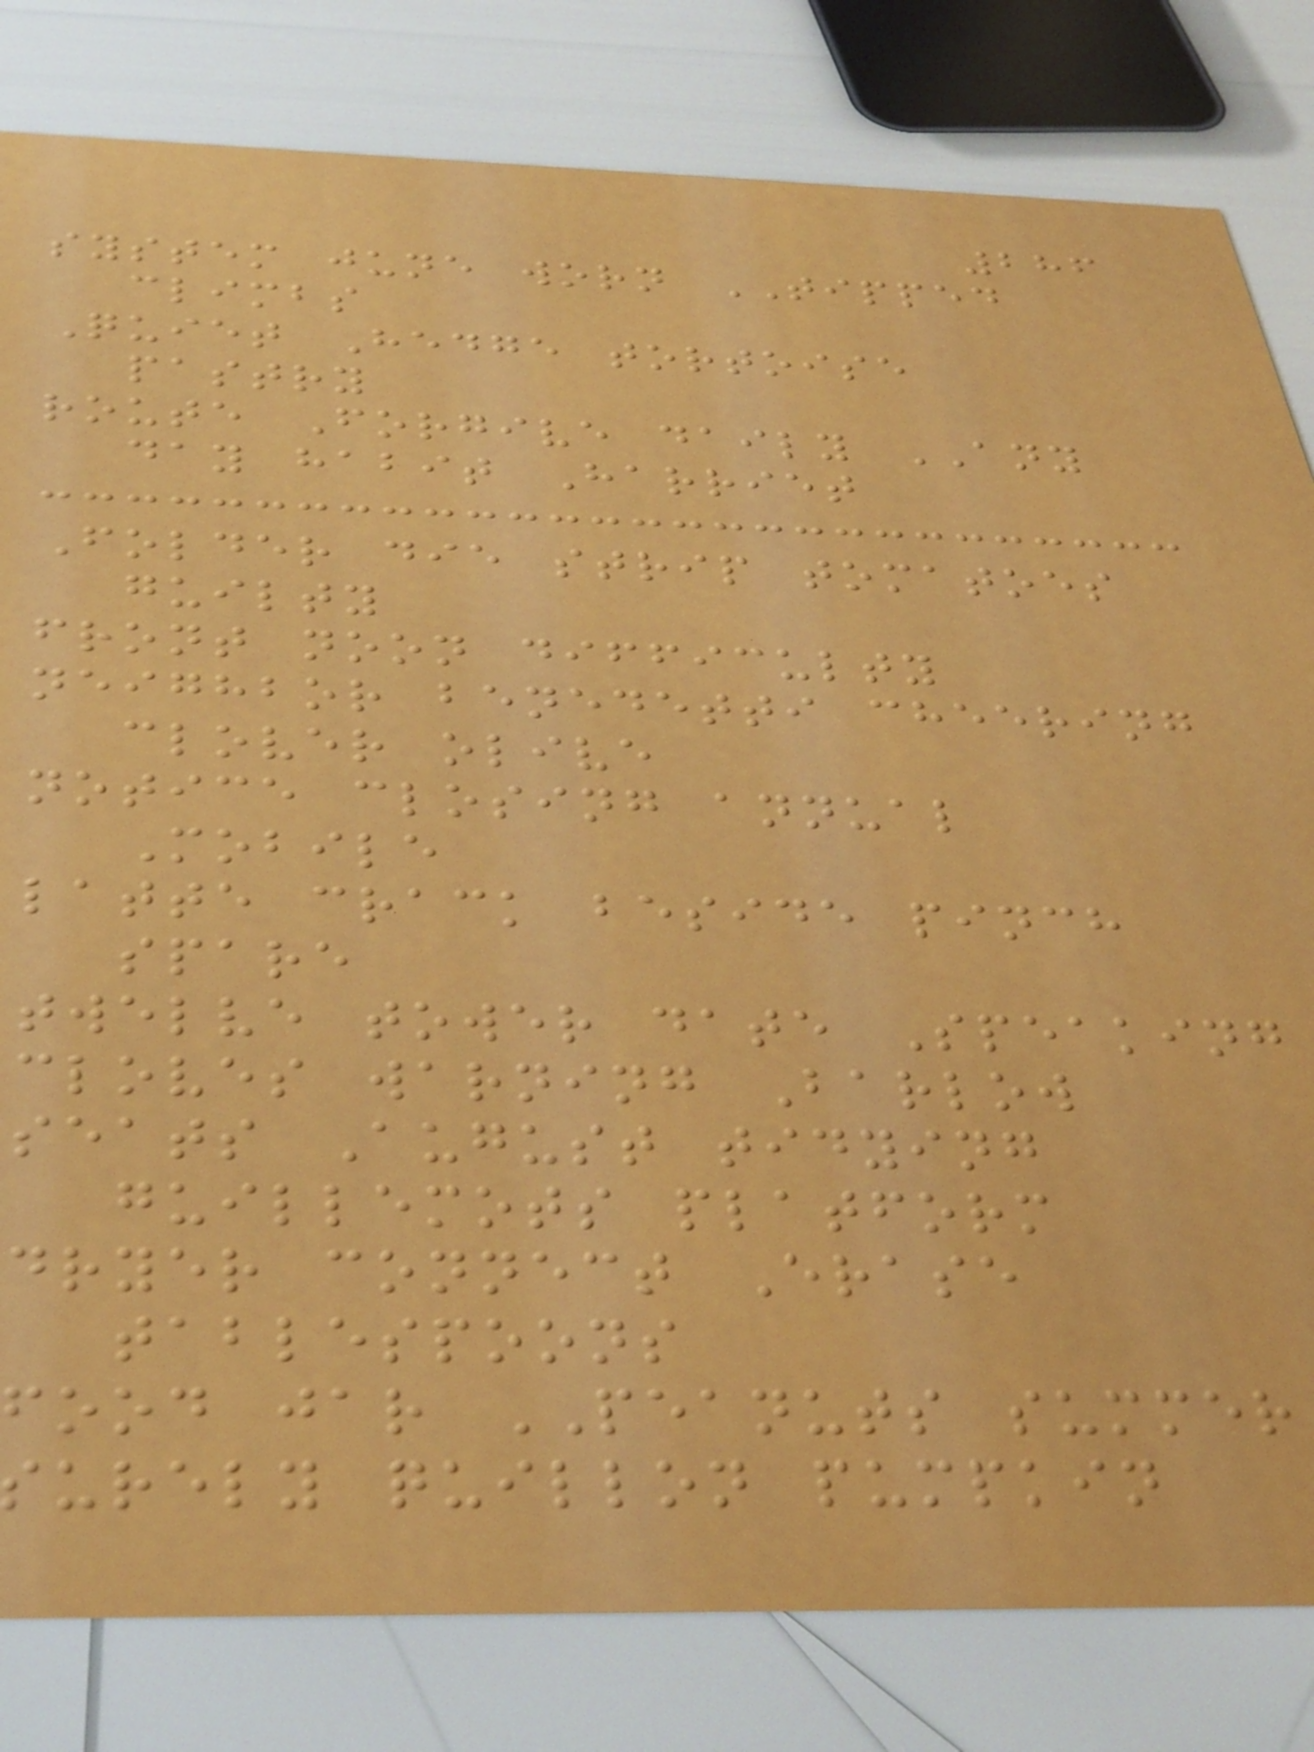286
system june worn TIPPED
climbs
Quiet Hedge tortoise
pastry
route Forgive daily ANY
day habit Harriet
Folder die strip tomatoes
guilty
front noon difficulty
neighbor benedetti cheering
clover olive
notice closing annual
Mobile
latte crack beside pinch
spare
twelve tower date Speaking
cloves warning Barlow
seats August tidying
guillemots platform
dryer connect Erase
tablespoons
food jar PEANUTS summer
urely quillon pumpkin
